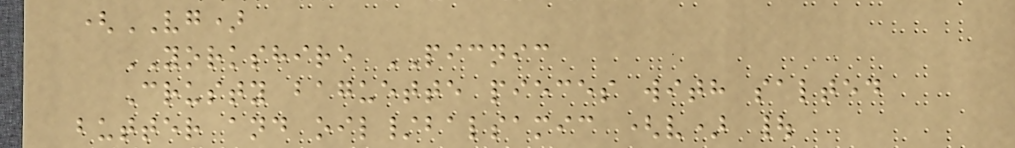(VG)
YORKSHIRE PICNIC
Crusty baguette pieces with salted
butter and oil/balsamic (v) |
